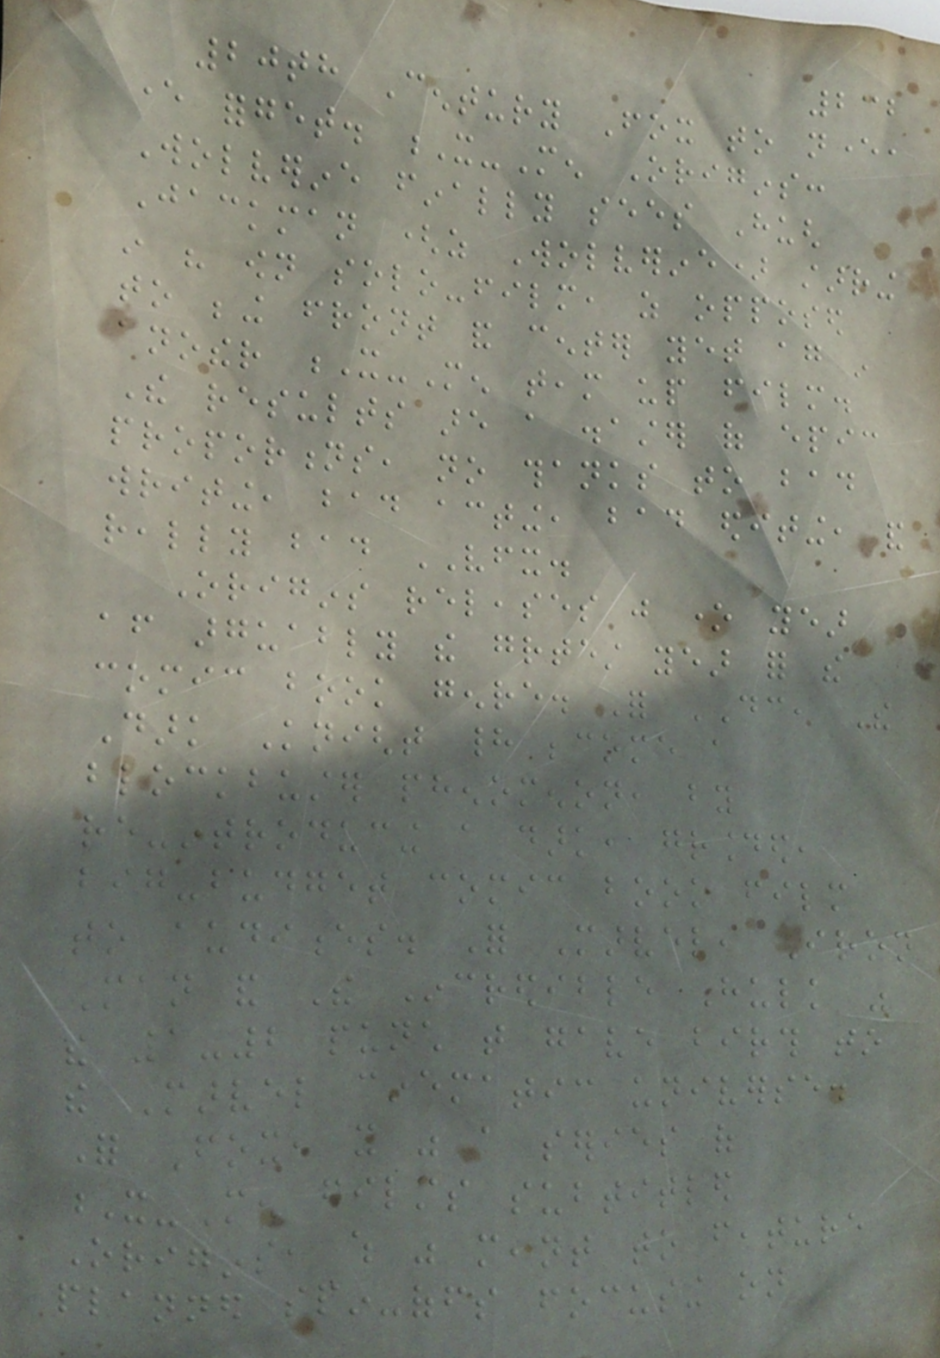232
20th Century Fox to never,
ever forget. X-Men Origins:
Wolverine finally sees Hugh
Jackman (as Wolverine) starring
in his own solo-film, as opposed
to being front and center yet again in
another X-Men team up film.
The results are a disaster of epic
proportions, no thanks to bad
writing, bad acting, bad editing, and
really bad VFX.
Origins releases just one year
after arguably the greatest year for the
comic book genre. For DC, The
Dark Knight had become a
blockbuster phenomenon, by
re-introducing a dark, grounded,
big-budget comic book film
to audiences. For Marvel, Iron
Man and The Incredible Hulk was
the 1-2 punch that gave birth to
the Marvel cinematic universe.
For Fox, it was a series of
X-Men films subtitled
Origins, which was meant to feature
planned spin-offs focusing on
